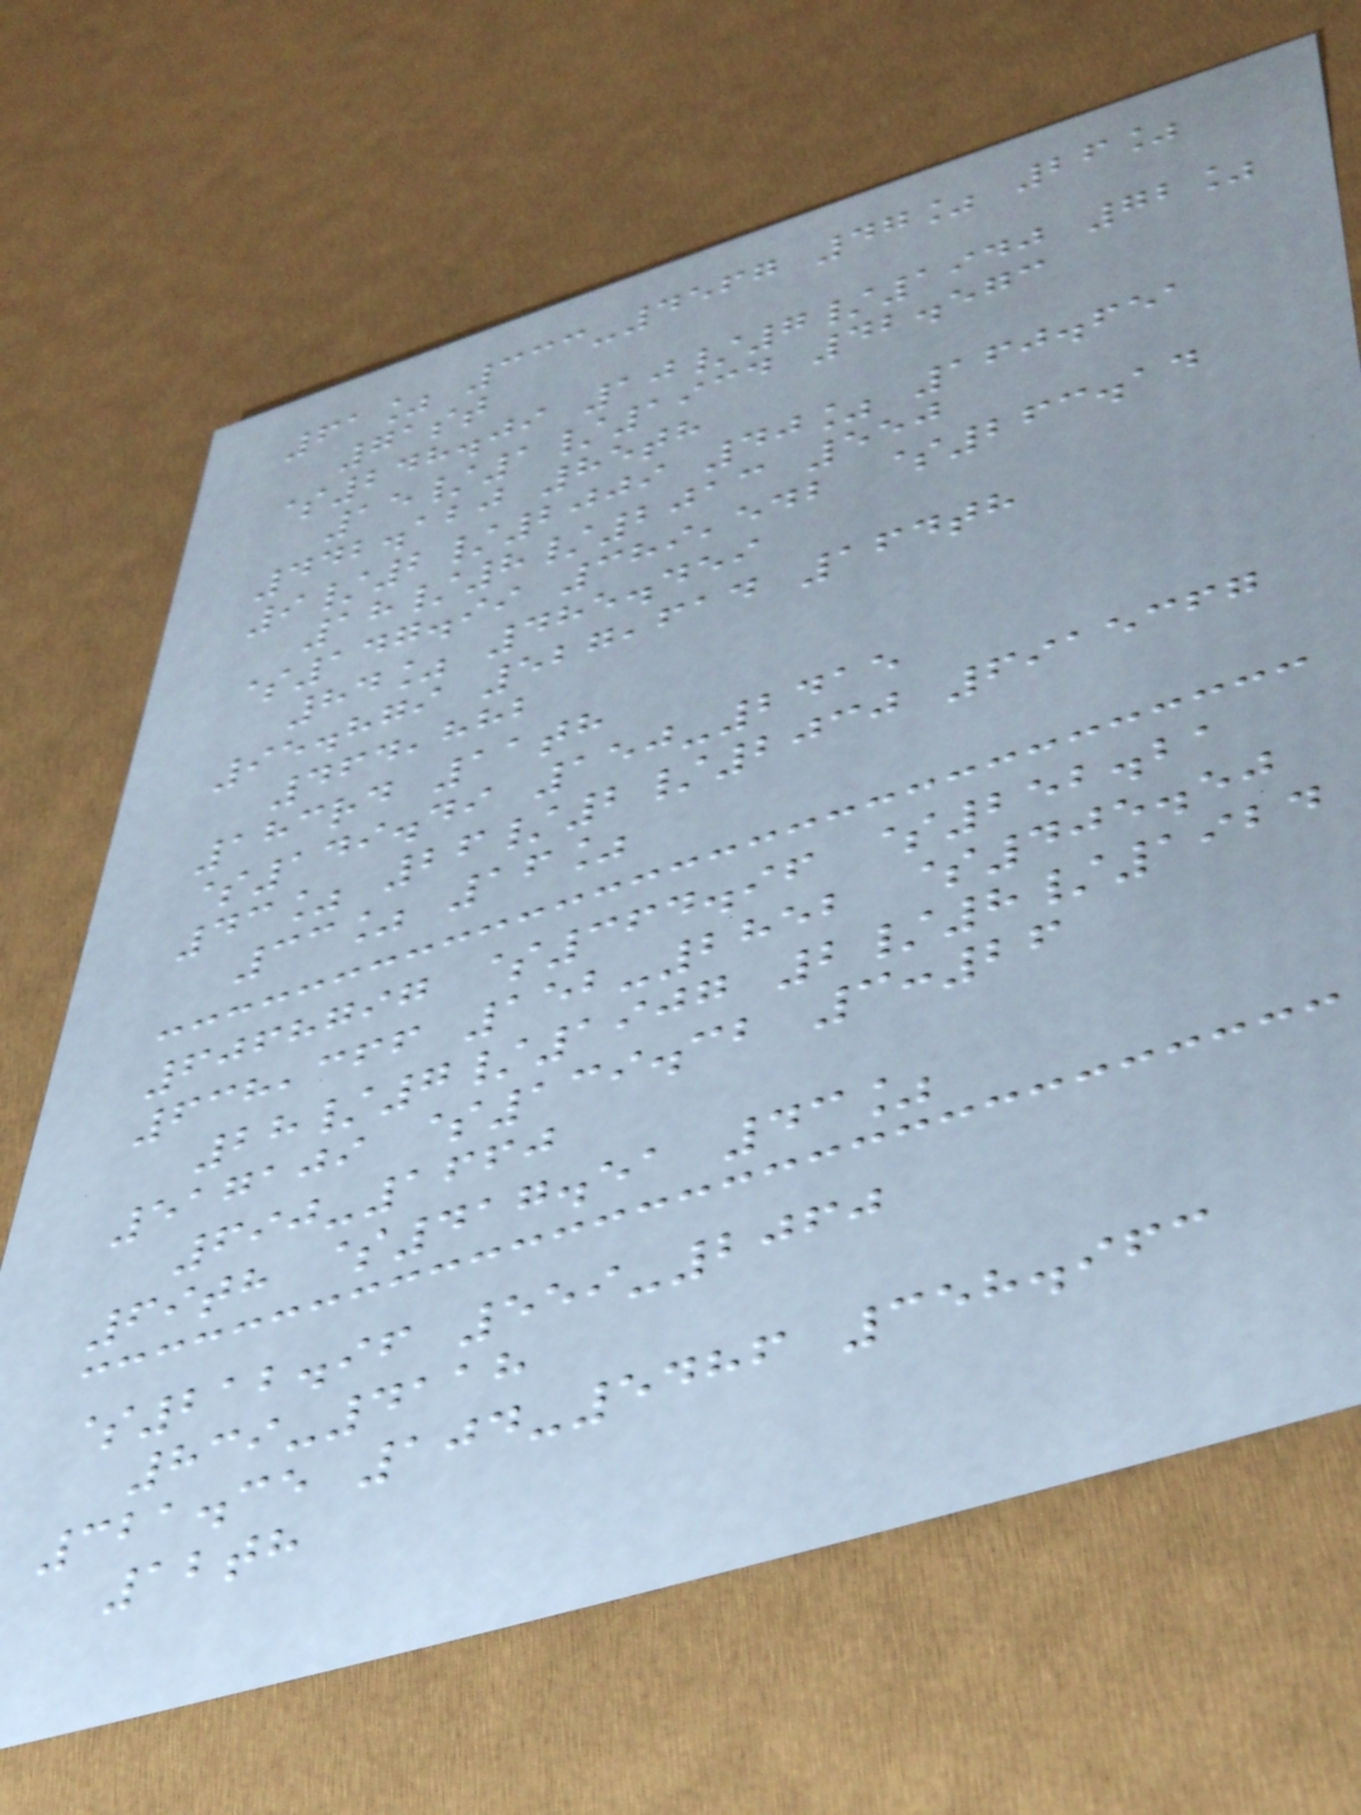61% 333-4567 47% 26%
71st
$248.09 10/7/1940 72%
15/1/1934 42.573
442.120 85th
9/2/2009 40% 160.651
18/8/2013 550
$147.99 389,542 $263.14
84% 485.459
95.879 527,614 164th
464,882
183rd 11th
$149.49 150-2415
43% 26/2/2030 6915367
33% 16%
6068797 $364.96 $252.21
638,366 152-2852 $405.50
28/7/1907 2/8/1924
517109 $139.32 3:26
690-1660
69th $417.51 43%
$212.96 559-2060
839-4118
321.35 104-5486 358.963
12th
